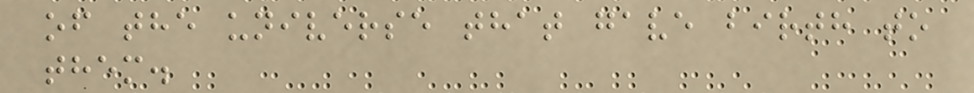of the universe that gave birth to
them.
